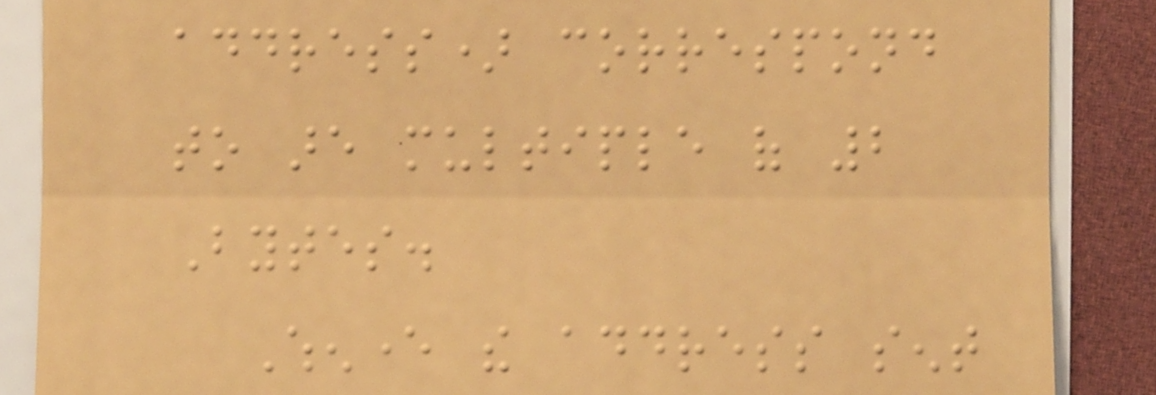address) correspond
to are multiple of 2
Bytes.
Whenever the address sent
